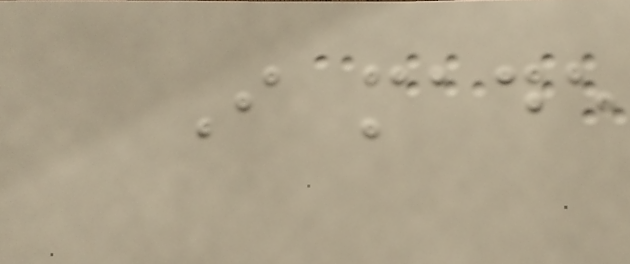I made
